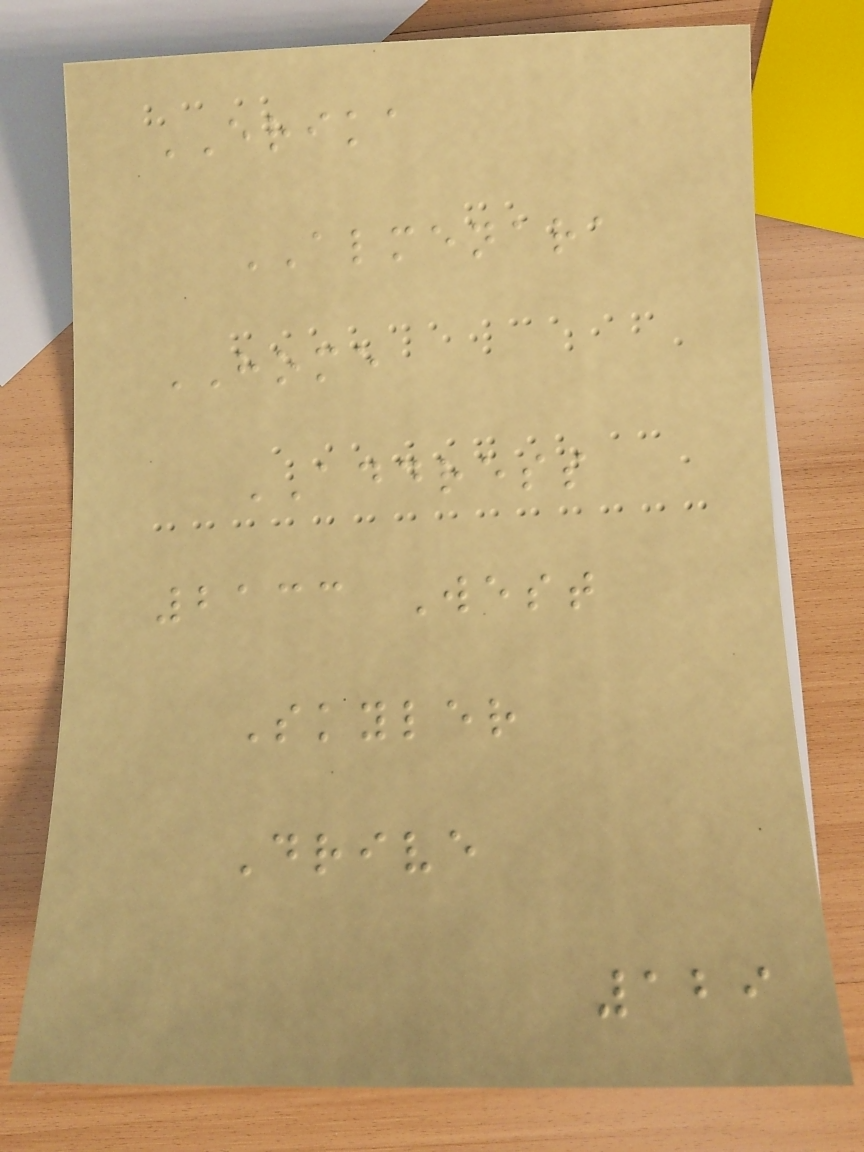ERIKA
ALMENARA
HOME
ADDRESS
2133 West
Skyler
Drive
129
